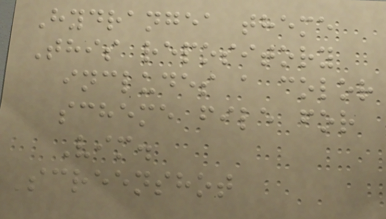Hydrangea theme
This repository
includes a color
scheme file for
Vim.
Screenshot
